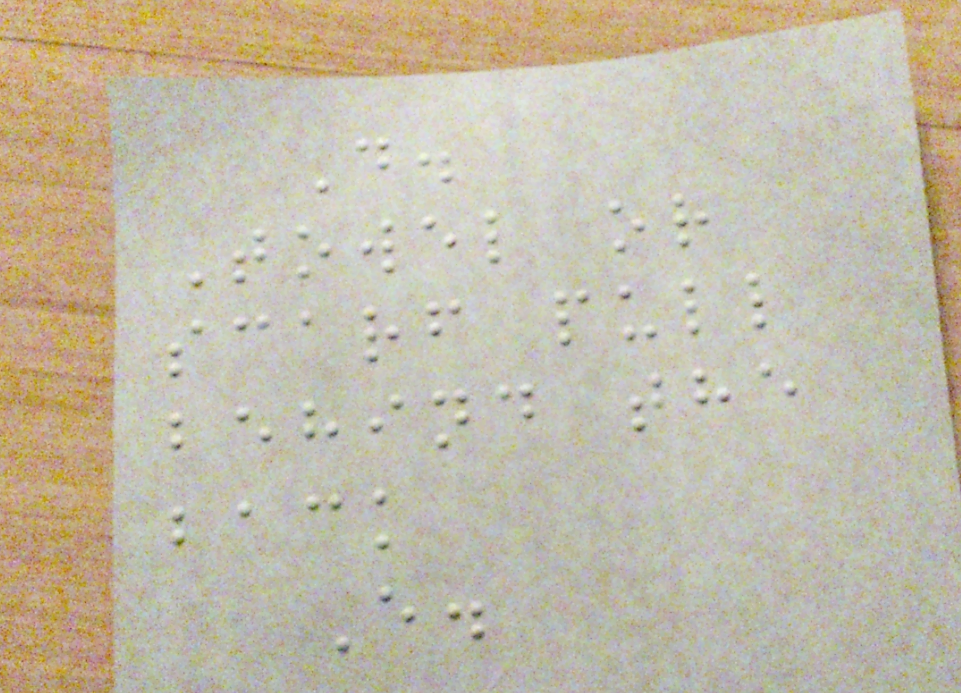D.
Towel or
scarf pull
behind the
back
E.
